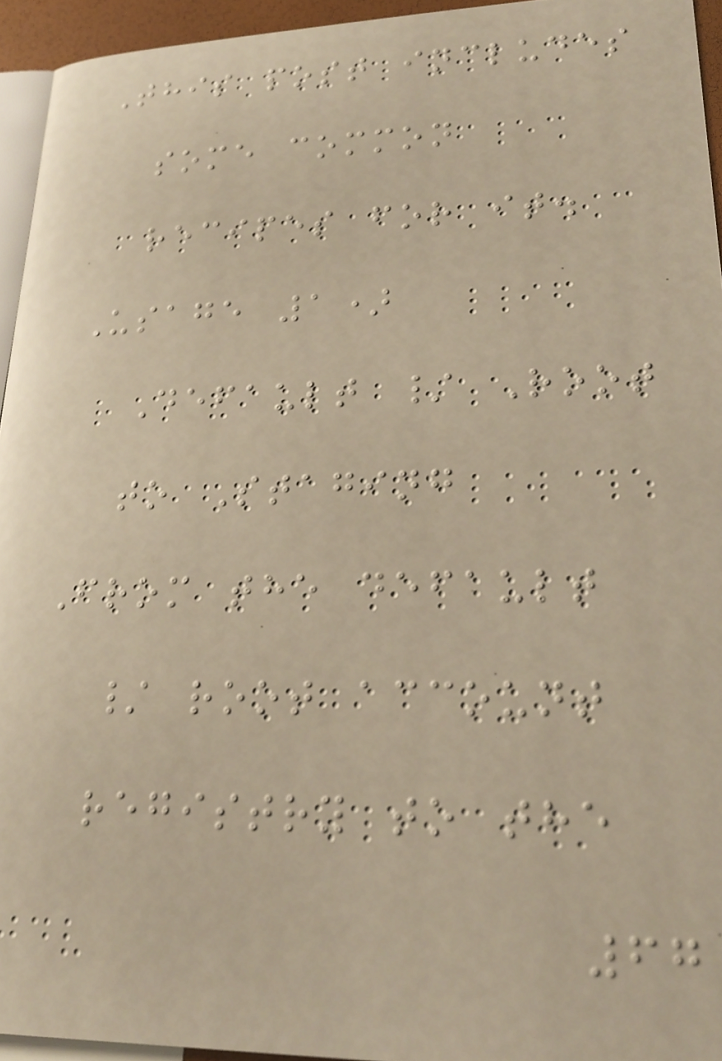This post includes
some common
recipes for it.
Usage 1)
Default / Root
to Staging
From the default
/ root account
registry to the
67
